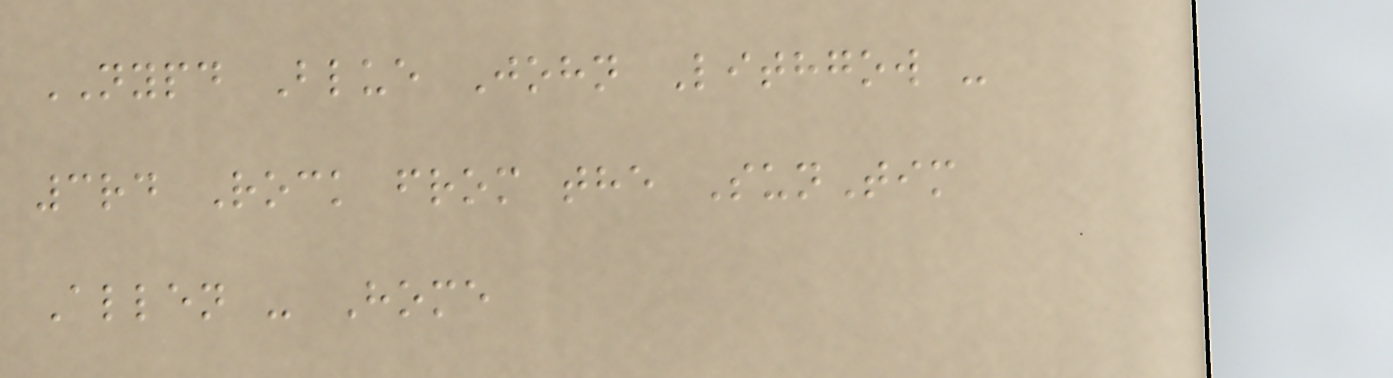NYPD Blue John Lithgow -
3rd Rock from the SunTim
Allen - Home
